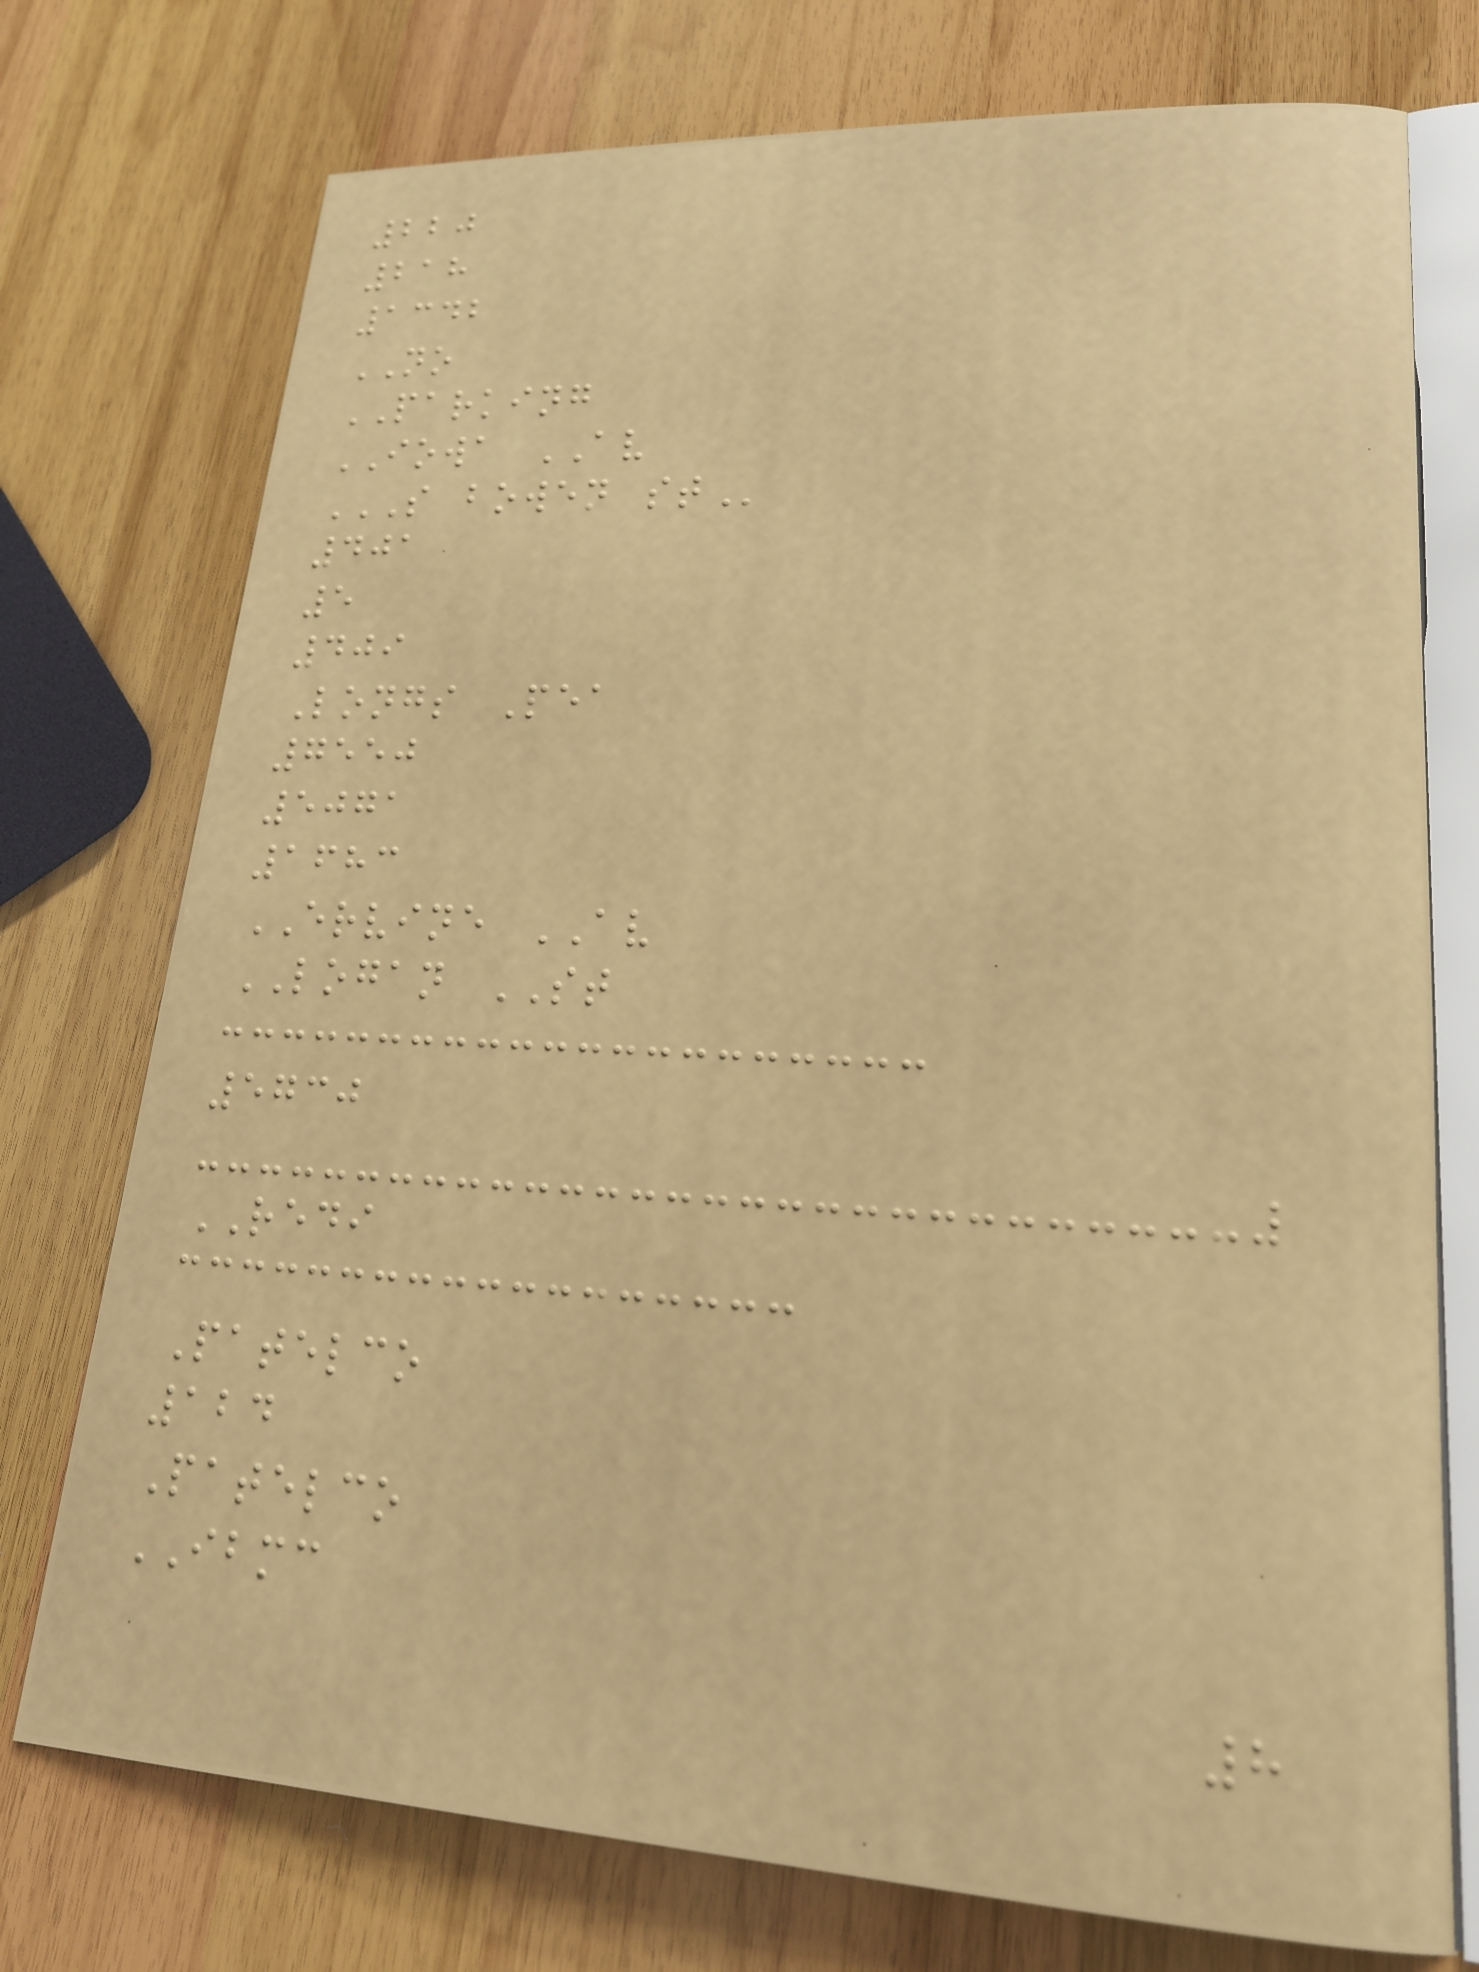220
218
1342
NO
PARKING
IOWA AV
S BOWEN ST
401
5
409
Longs Pea
7550
5071
1683
ERVINE AV
LOGAN ST
5730
REDI
Patelco
124
Patelco
IBMC
8
